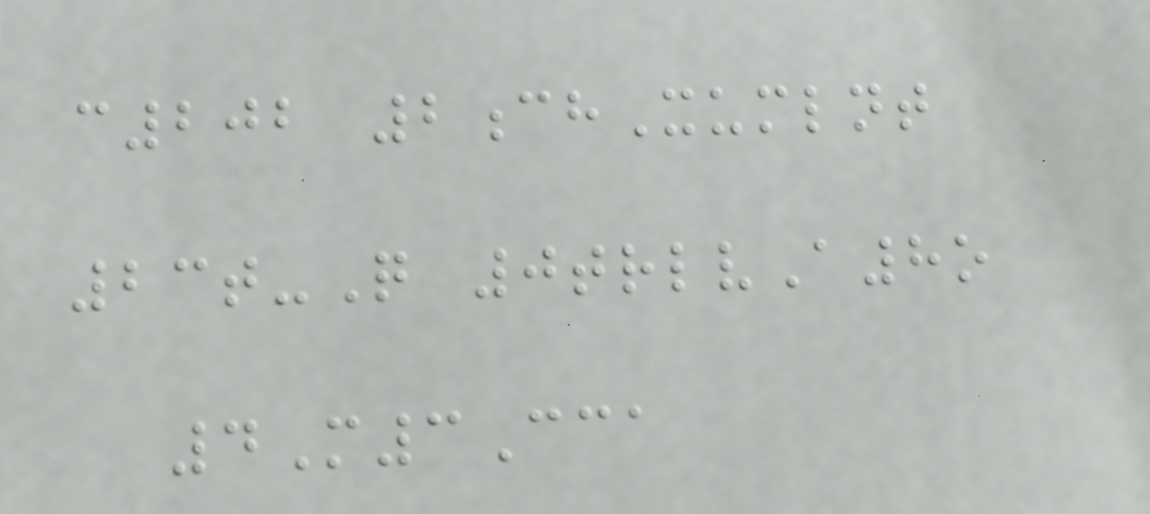c202 2chXumlnt
23t-Q 0trlvA8o
4M3Cca
